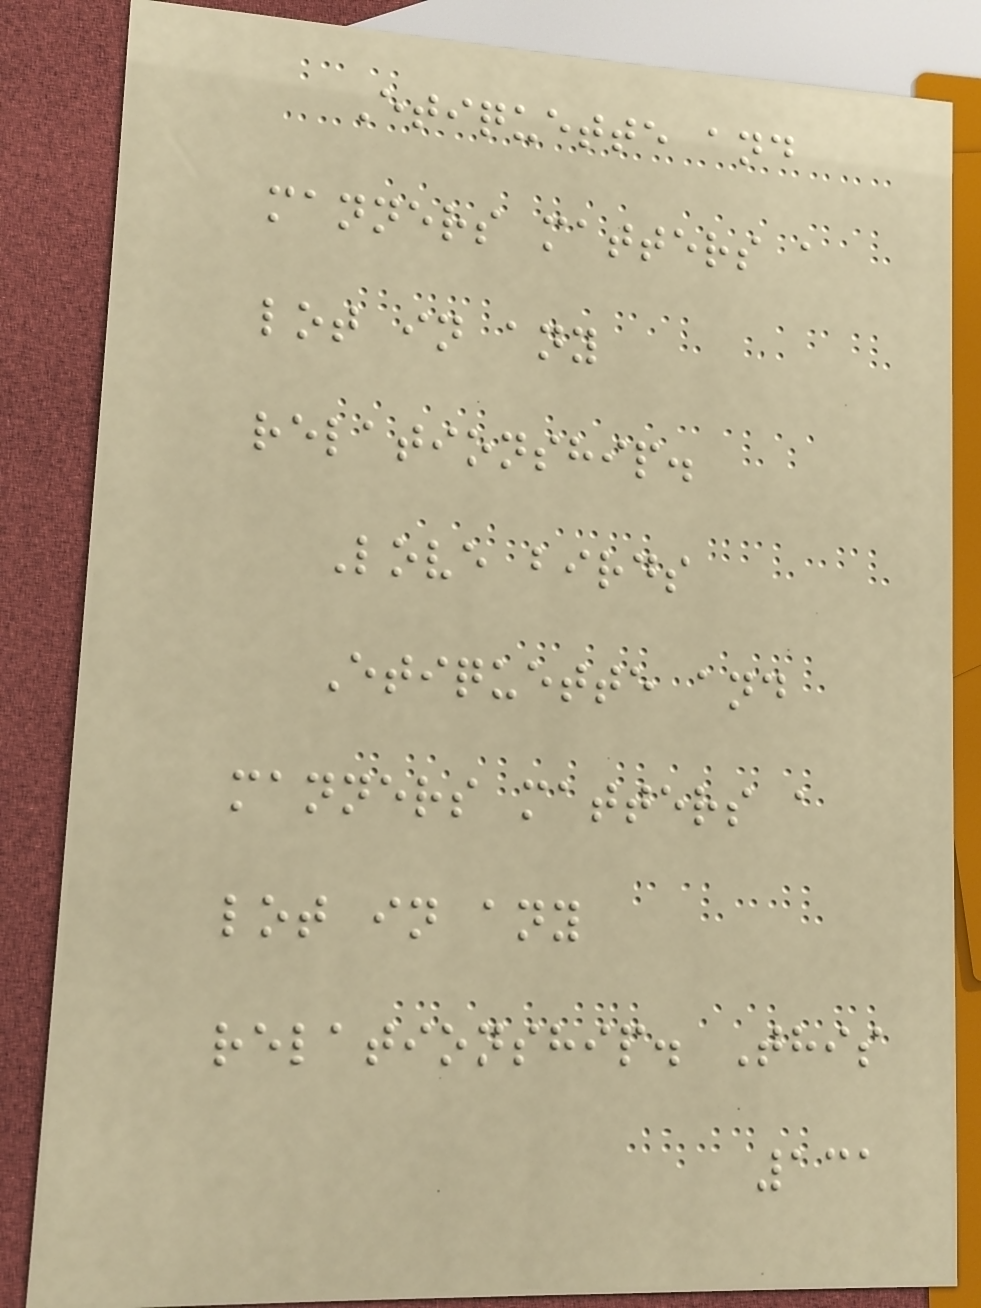Etiquette and
manners matters a
lot in any
relationship.
Love birds
Etiquette and
manners matters a
lot in any
relationship. This
131
